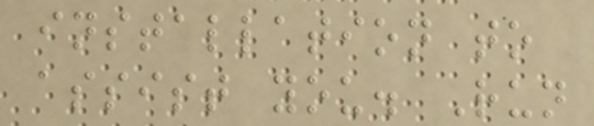installation to
assist you. Run
